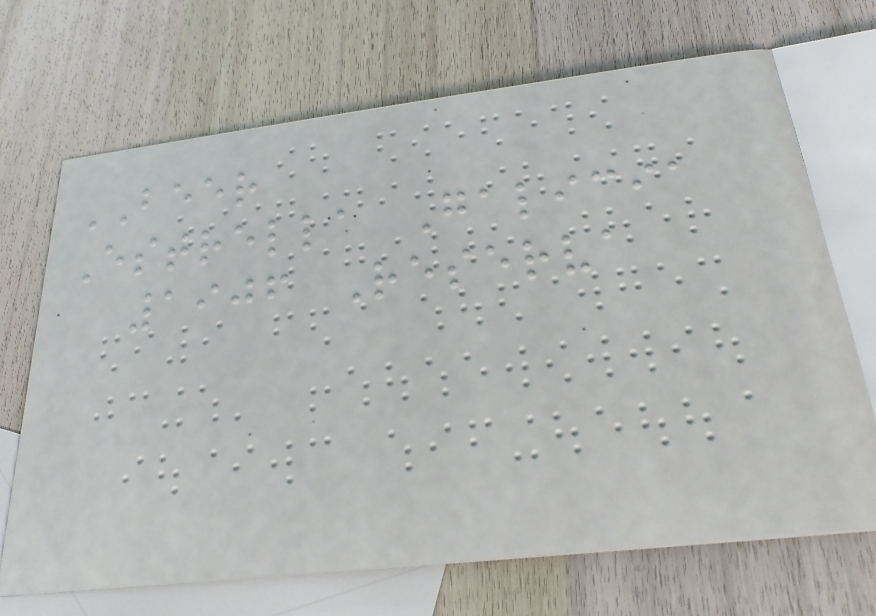BEER
Estrella Galicia
1906 Reserva
